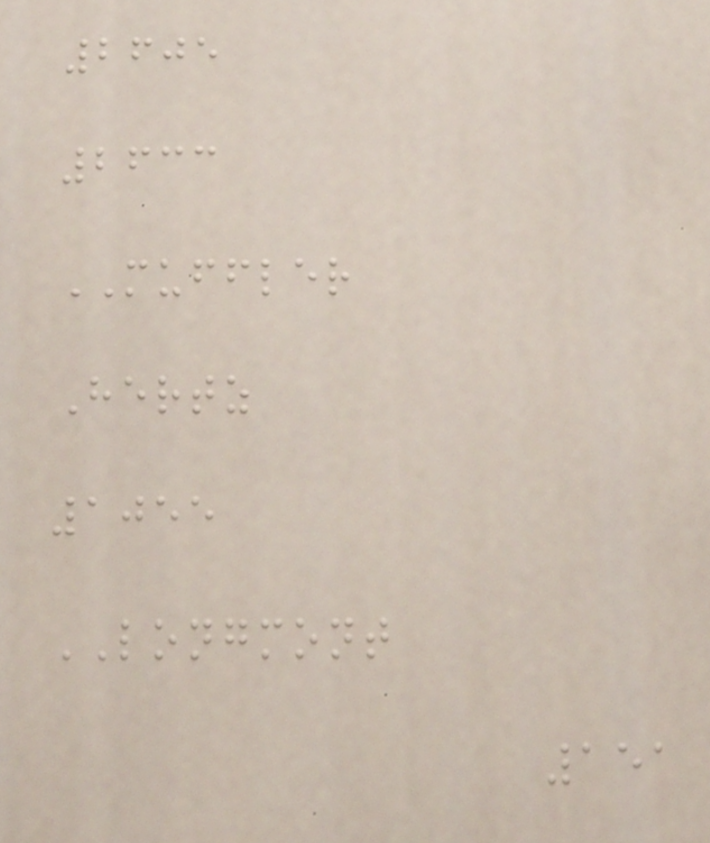2605
2633
MUFFLER
Hertz
1055
LONGMONT
151
